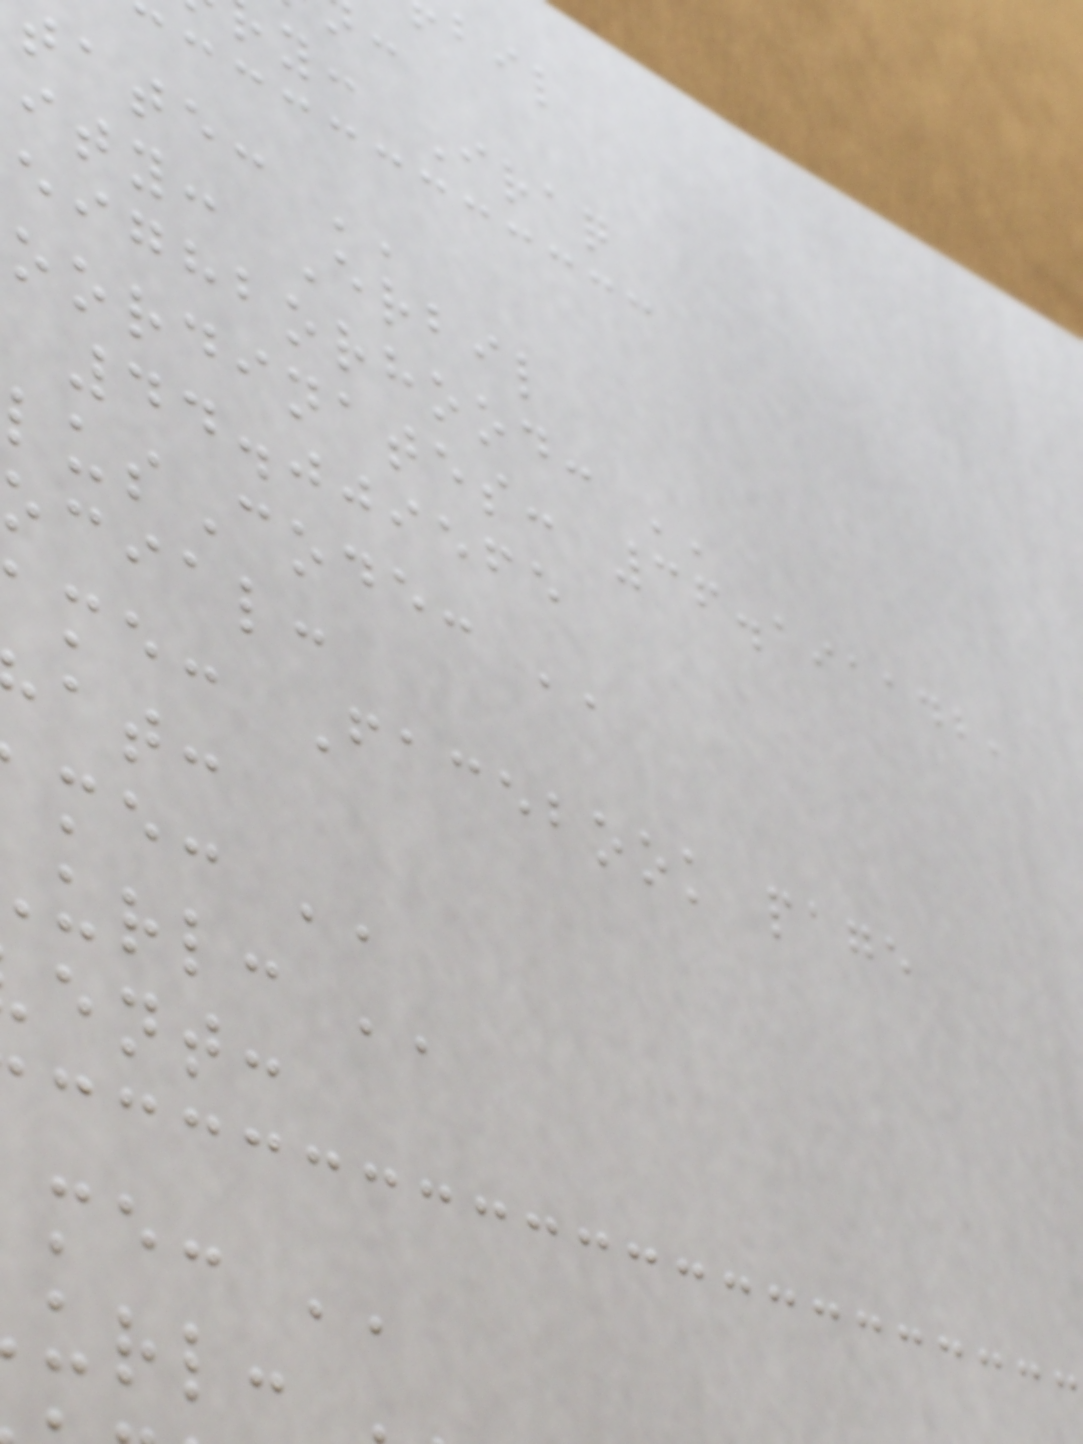y: Iraq
tate: ''
ity: Erbil
eighborhood: ''
oordinates: 36.191142,
44.009565
lusCode: ''
ocial:
me: Facebook page
me: ''
url: ''
ent:
me: ''
url:
